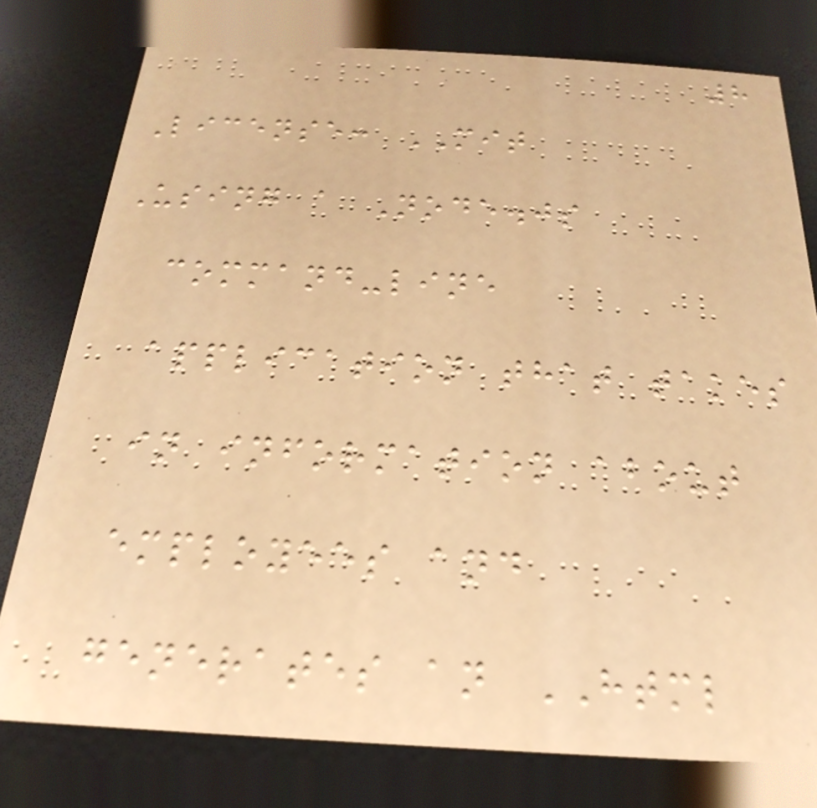8
License: MIT
Using a Node.js
command-line
application that takes
in information about
employees and
generates an HTML
